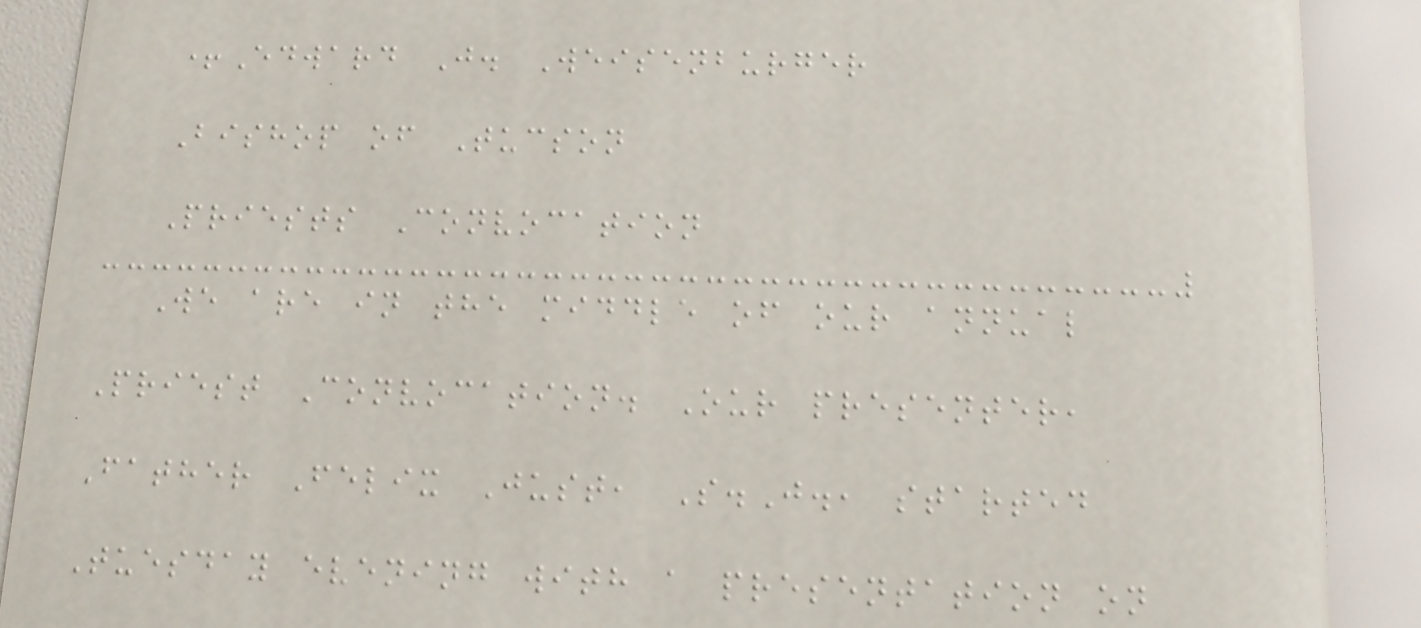+Edward J. Weisenburger
Bishop of Tucson
Priests Convocation
We are in the middle of our annual
Priest Convocation. Our presenter,
Father Felix Just, S.J., started
Tuesday evening with a presentation on
